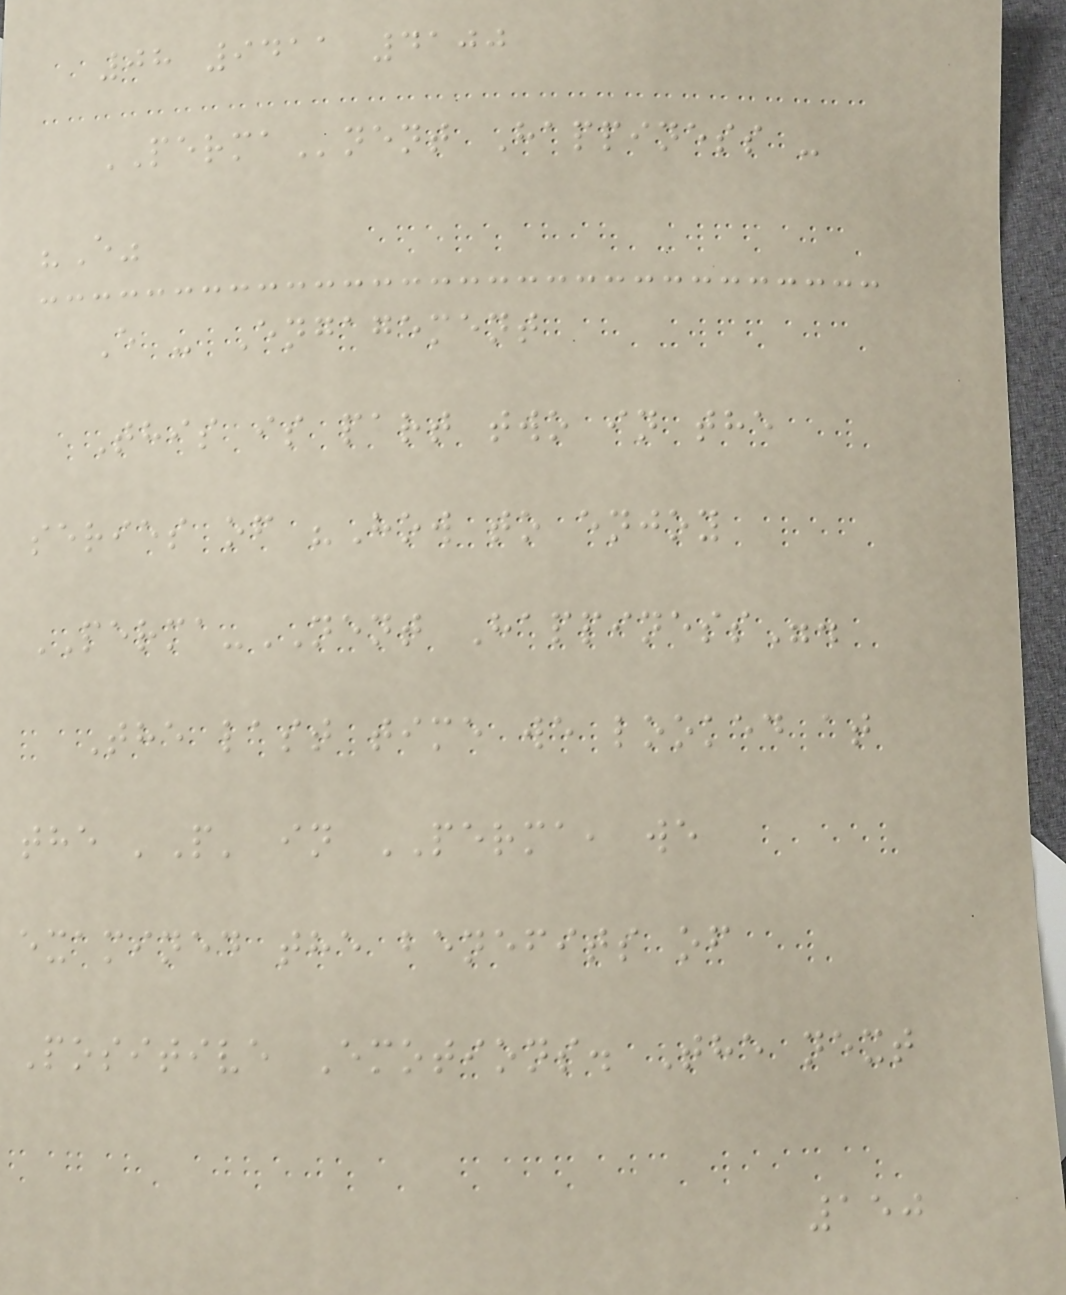08 9411 4100
PERMAnent Happiness -
"E"
E - Engagement
This is part two in the
series of "How to enjoy
PERMA-NENT Happiness".
The last time we looked at
the 'P' in PERMA, we
examined the benefits of
Positive Emotions. The next
150
